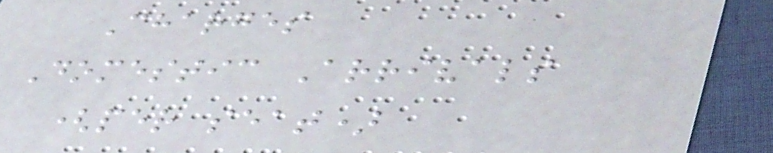Charges
Domestic Arrivals
(per seat)
